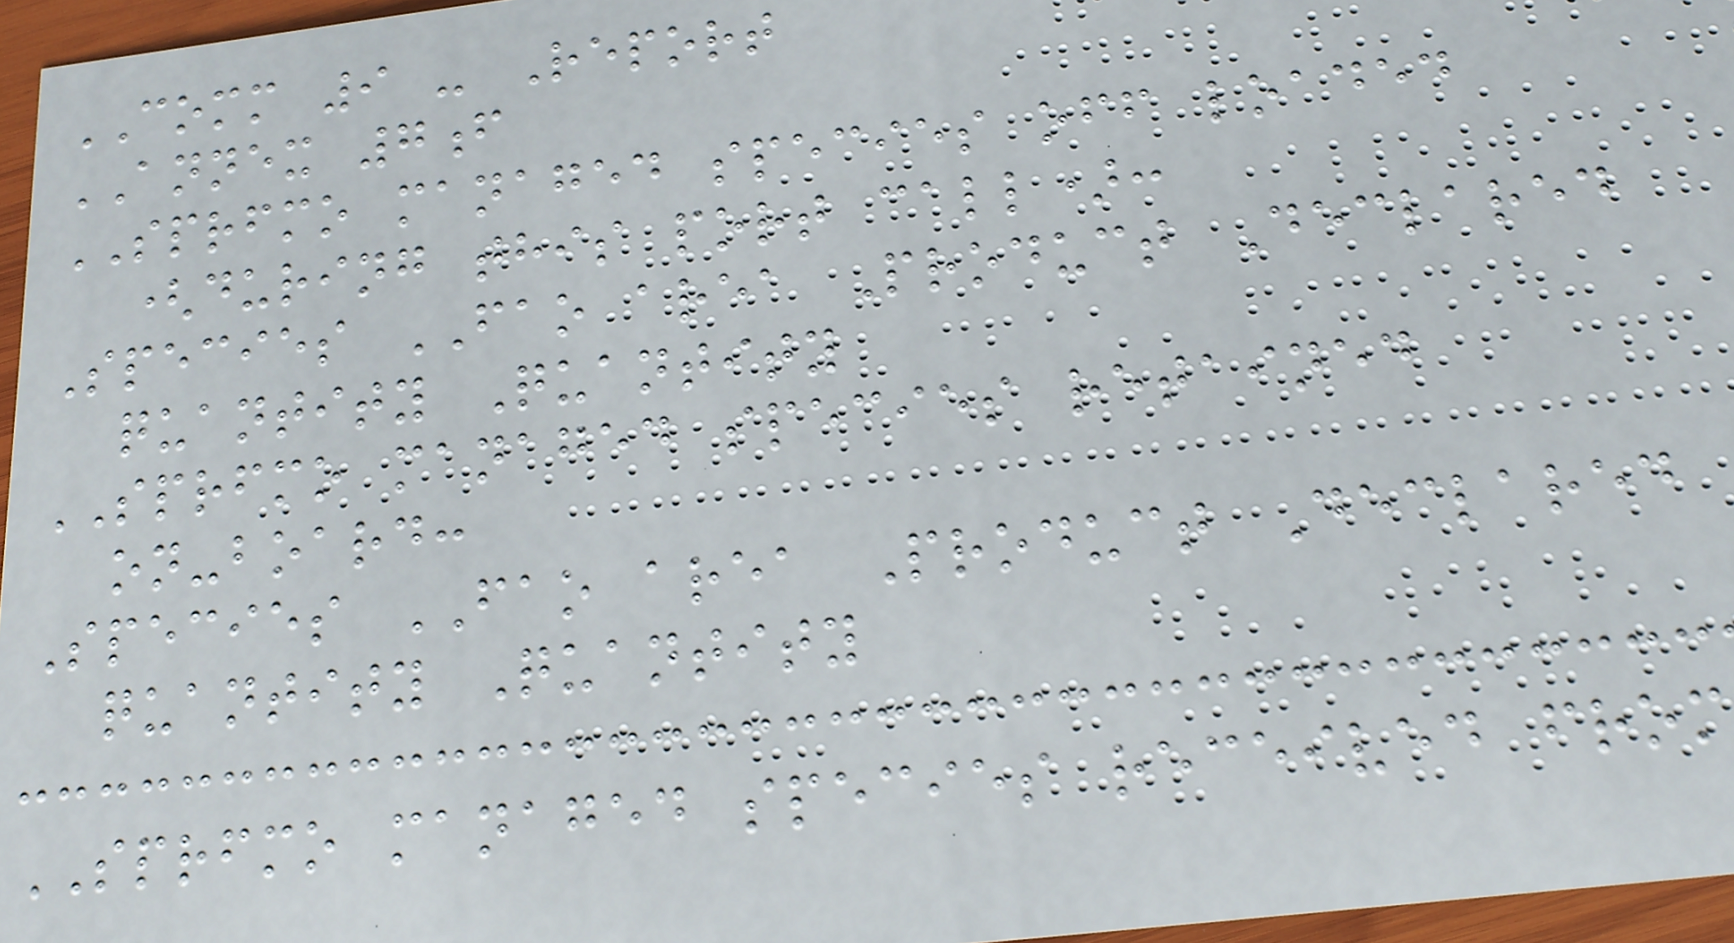COMM 9 - Report
ANNEX 7f
SPRFMO managed species off loaded
(during this port call):
Species FAO area Product Declared
quantity Quantity
SPRFMO managed species retained
on-board:
Species FAO area Product Declared
quantity Quantity
SPRFMO managed species received from
